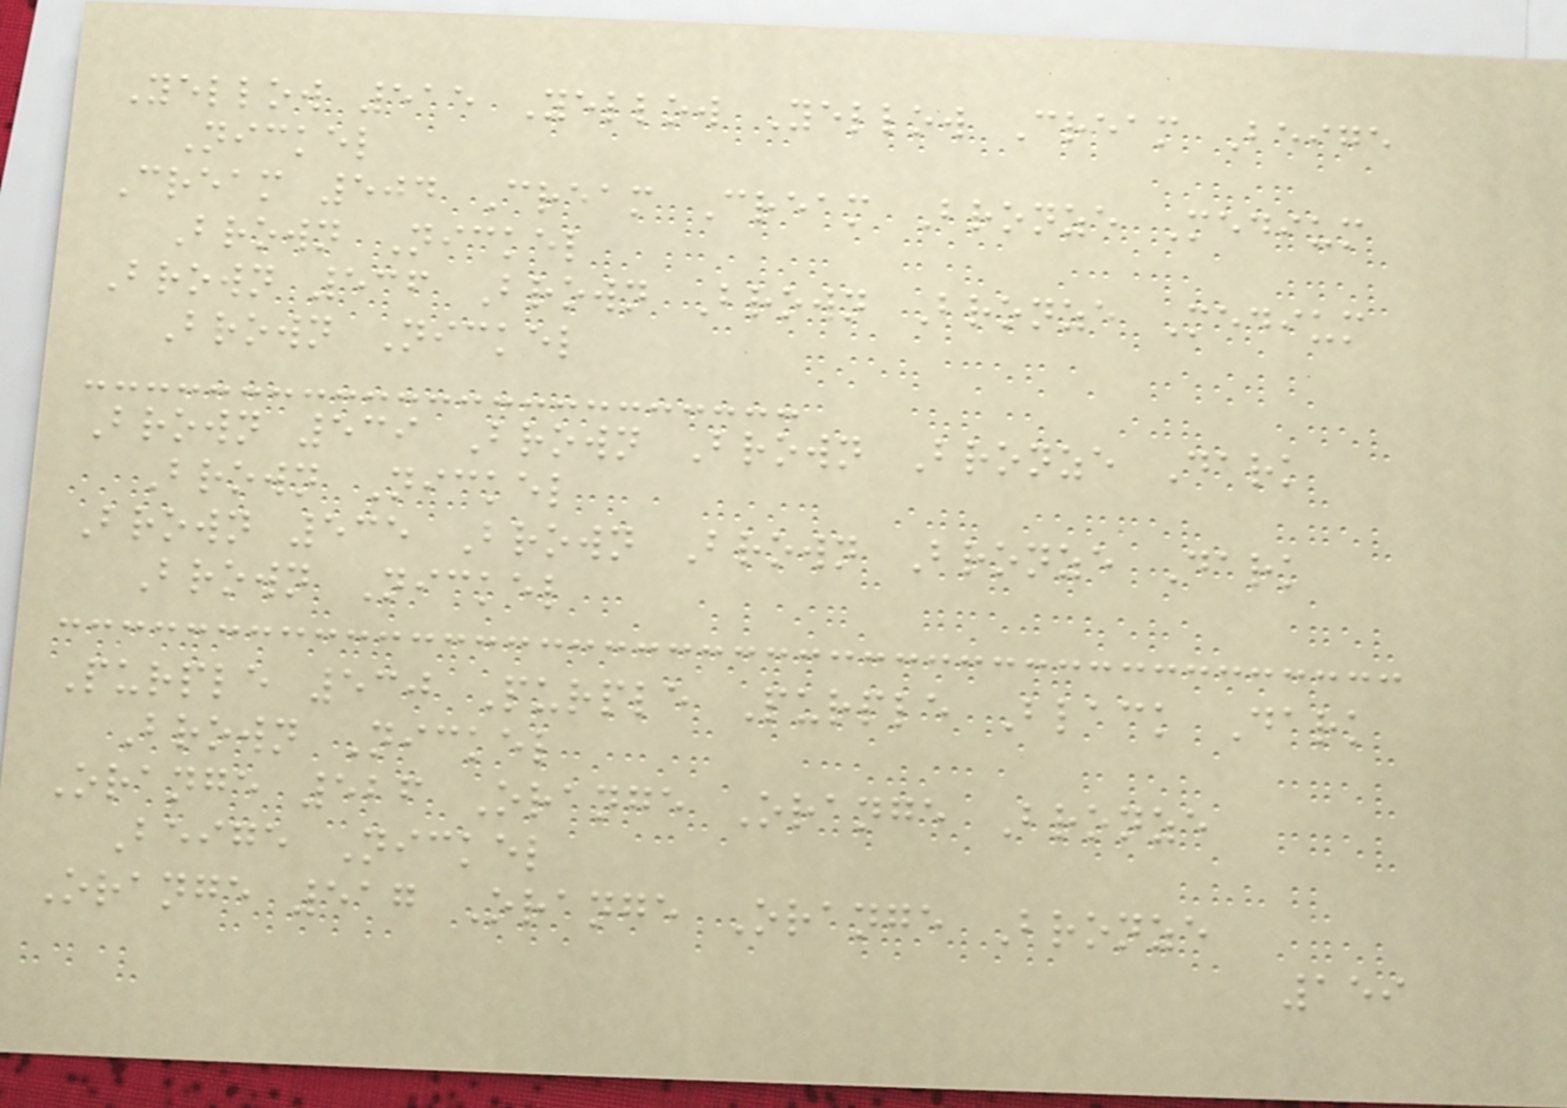Yellow 515 Yellow Yellow Cream Beige
Nickel
Cream 504 Cream Cream Bronze Medium
Brown Nickel
Brown 536 Brown Brown Bronze Medium
Brown Nickel
Brown 539 Brown Brown Bronze Dark
Brown Nickel
Brown 535 Brown Brown Bronze Dark
Brown Nickel
Purple 530 Purple Purple Black Dark
Brown Nickel
Orange 526 Orange Orange Bronze
Beige Nickel
Orange 517 Orange Orange Bronze
159
